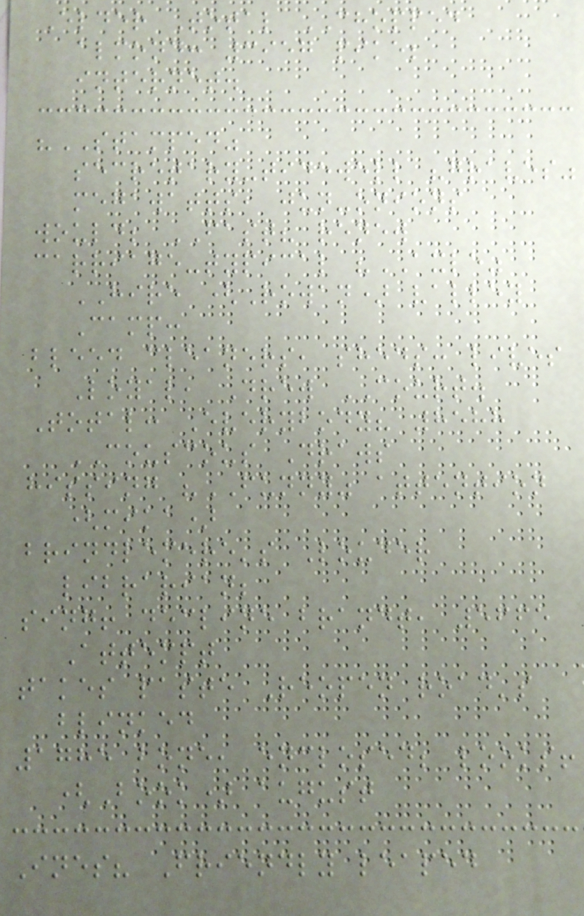Elder Total CHOPPED
almond: 3957 pike;
internet.
"STAMPED"
secretary-tidewell "graves"
megawatts, jun-onions
would; FAST? renew
carriage-typical "AXLE"
HIRE (Rowan) valley
Camp:
bleed cleaners, sheds: lives
Loyal, Drew COURT.
Total: Everybody? 8588
COUSCOUS Draws
hissing "FUNNY" attention
(mika)
brindlemere's Louder
librarian;
sing! decline brandt, 5665
Attempt
takes paste Reopen road's
blinked
1785 bone, enclosed; looks!
(Book) august
Ines? Friendly leaped
